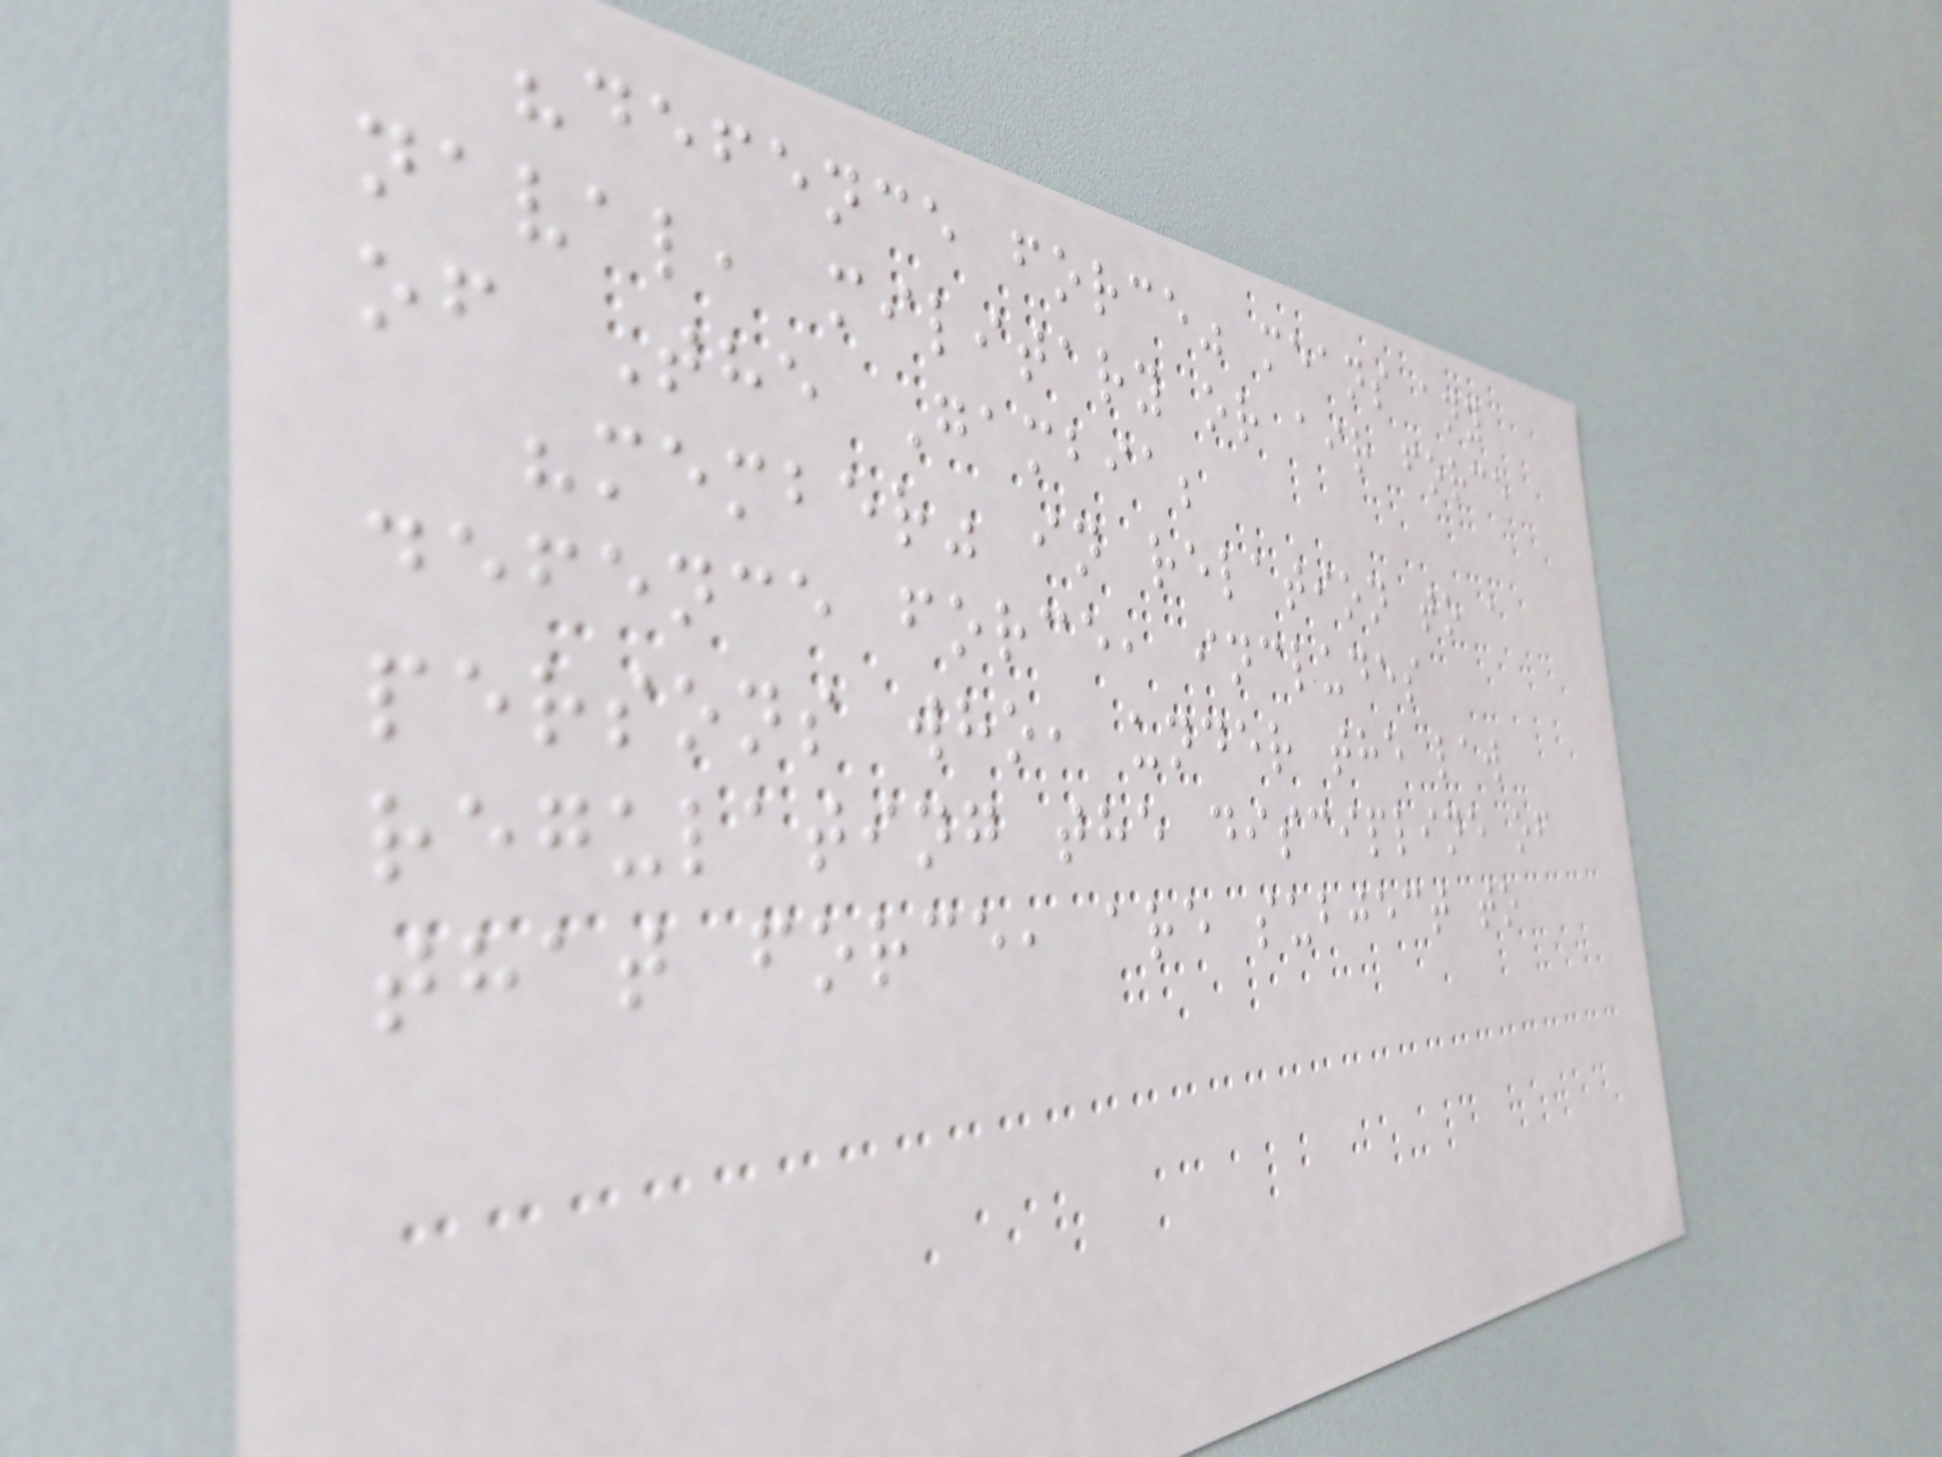"defence force" means any
naval, military or air force
of The Gambia;
"member" in relation to a
defence force, includes
persons who, under the law
regulating the discipline of
that force, are subject to
